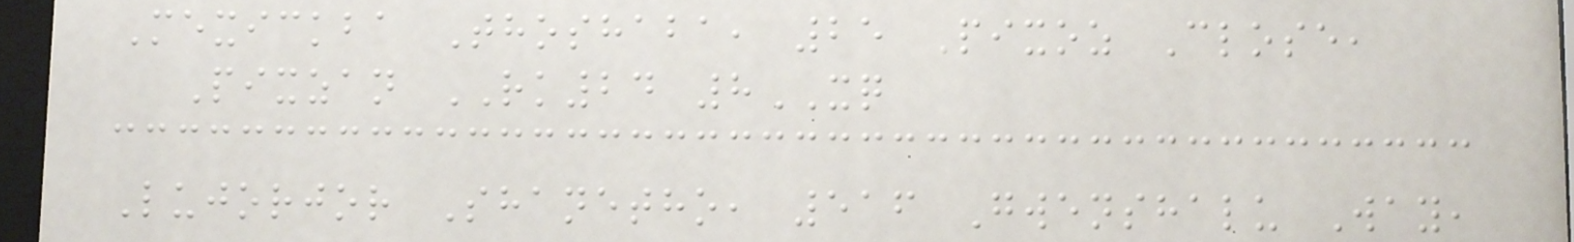Mexickba Thoshaba, 25 Pixoz Close,
Pixzan RK24 8XQ
Lujorjor Shanetho, 516 Gwenshalu Way,
